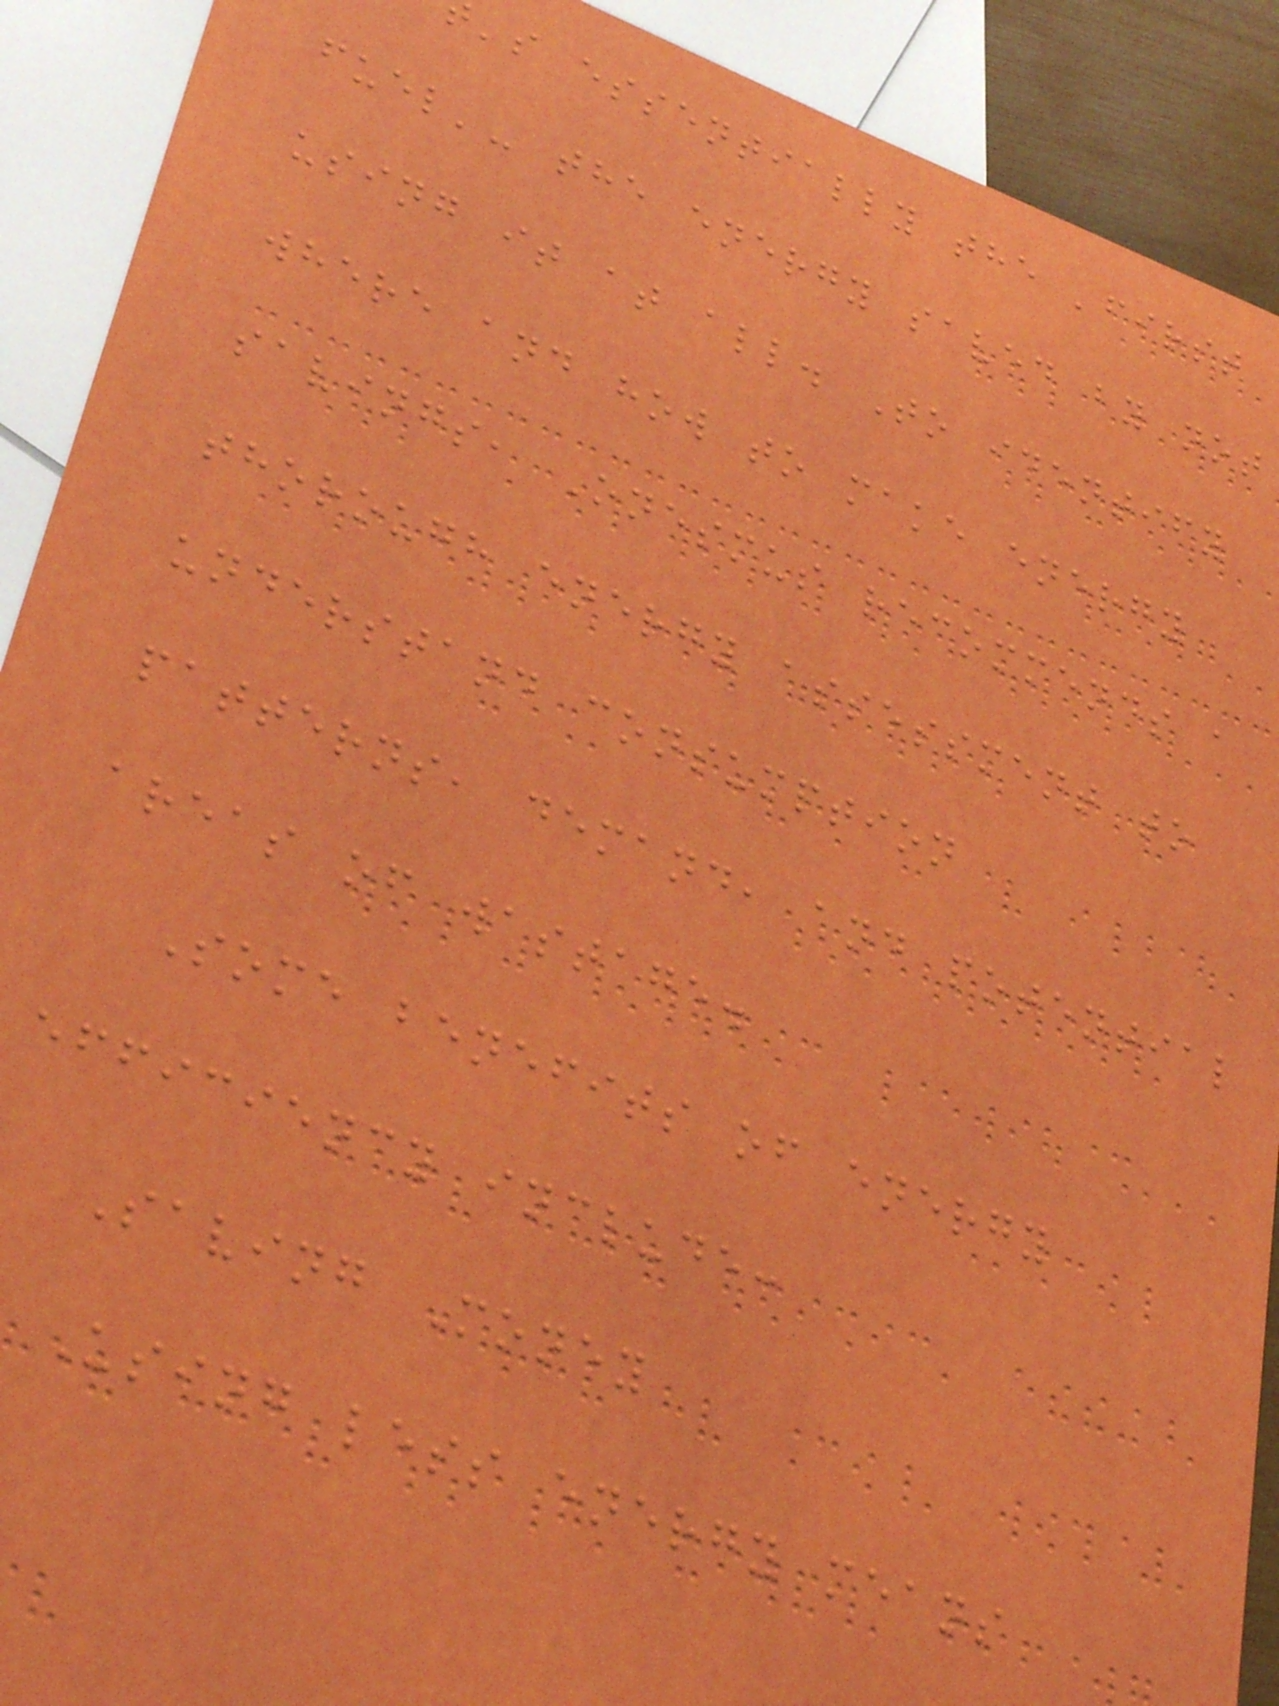's essentially the 'first
fuel'- the energy saved by not
using it at all. To identify
where and how to make energy
savings, Onesmus recommends a
thorough energy assessment to
understand consumption
patterns, demand, and potential
areas of wastage.
Some benefits of energy
efficiency include:
Saving Money
Using less energy means
